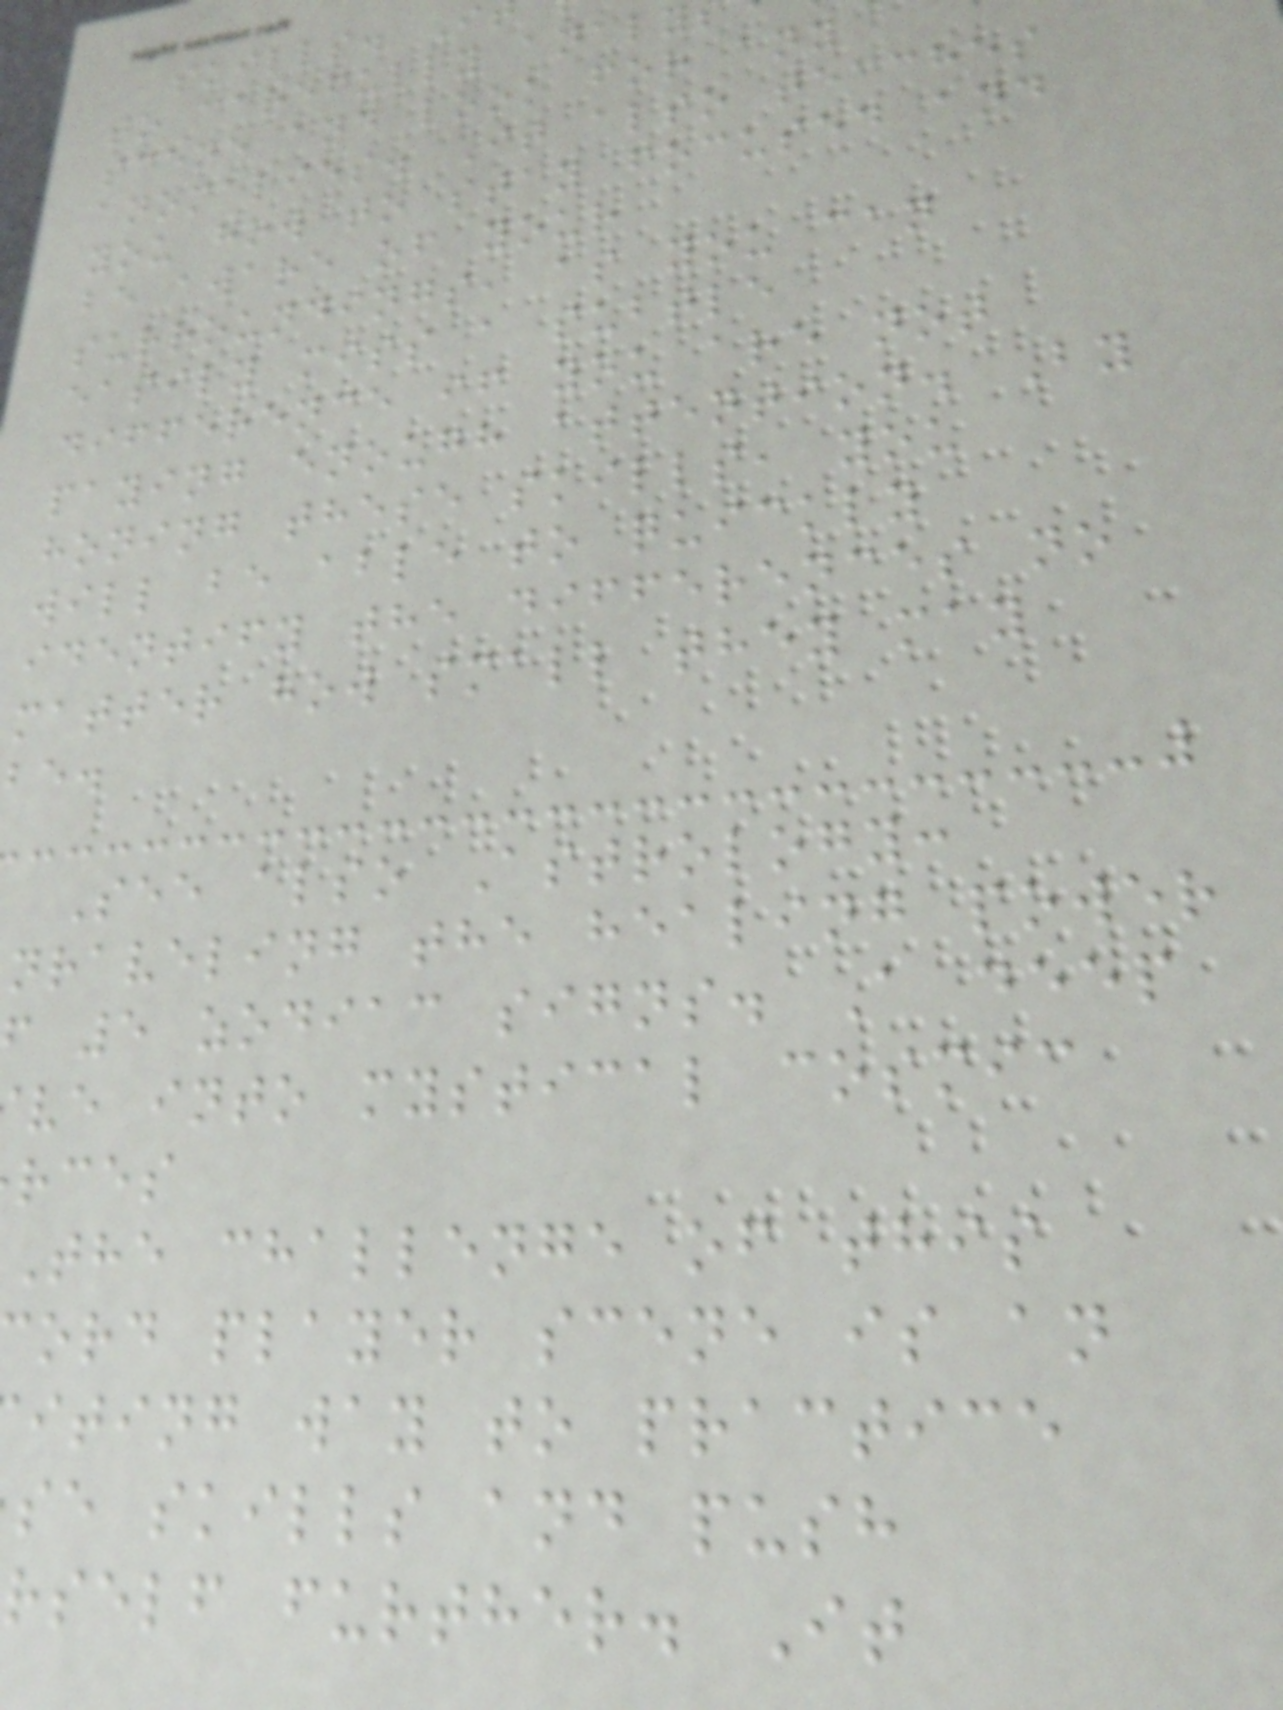skills. I
to carefully analy
scene and look for any
anomalies. It also teaches
you how to stay focused and
be aware of your
surroundings, as you can
easily miss a subtle
difference if you are not
paying enough attention. By
honing these skills, you
will be able to quickly
identify the differences no
matter how small they may
be.
See also Astrology:
nraveling the healing power
5 zodiac signs. A deep
ve into mystical cosmic
rces
The challenge of this
ord player scene is an
iting way to practice
se skills and push
rself further. It
